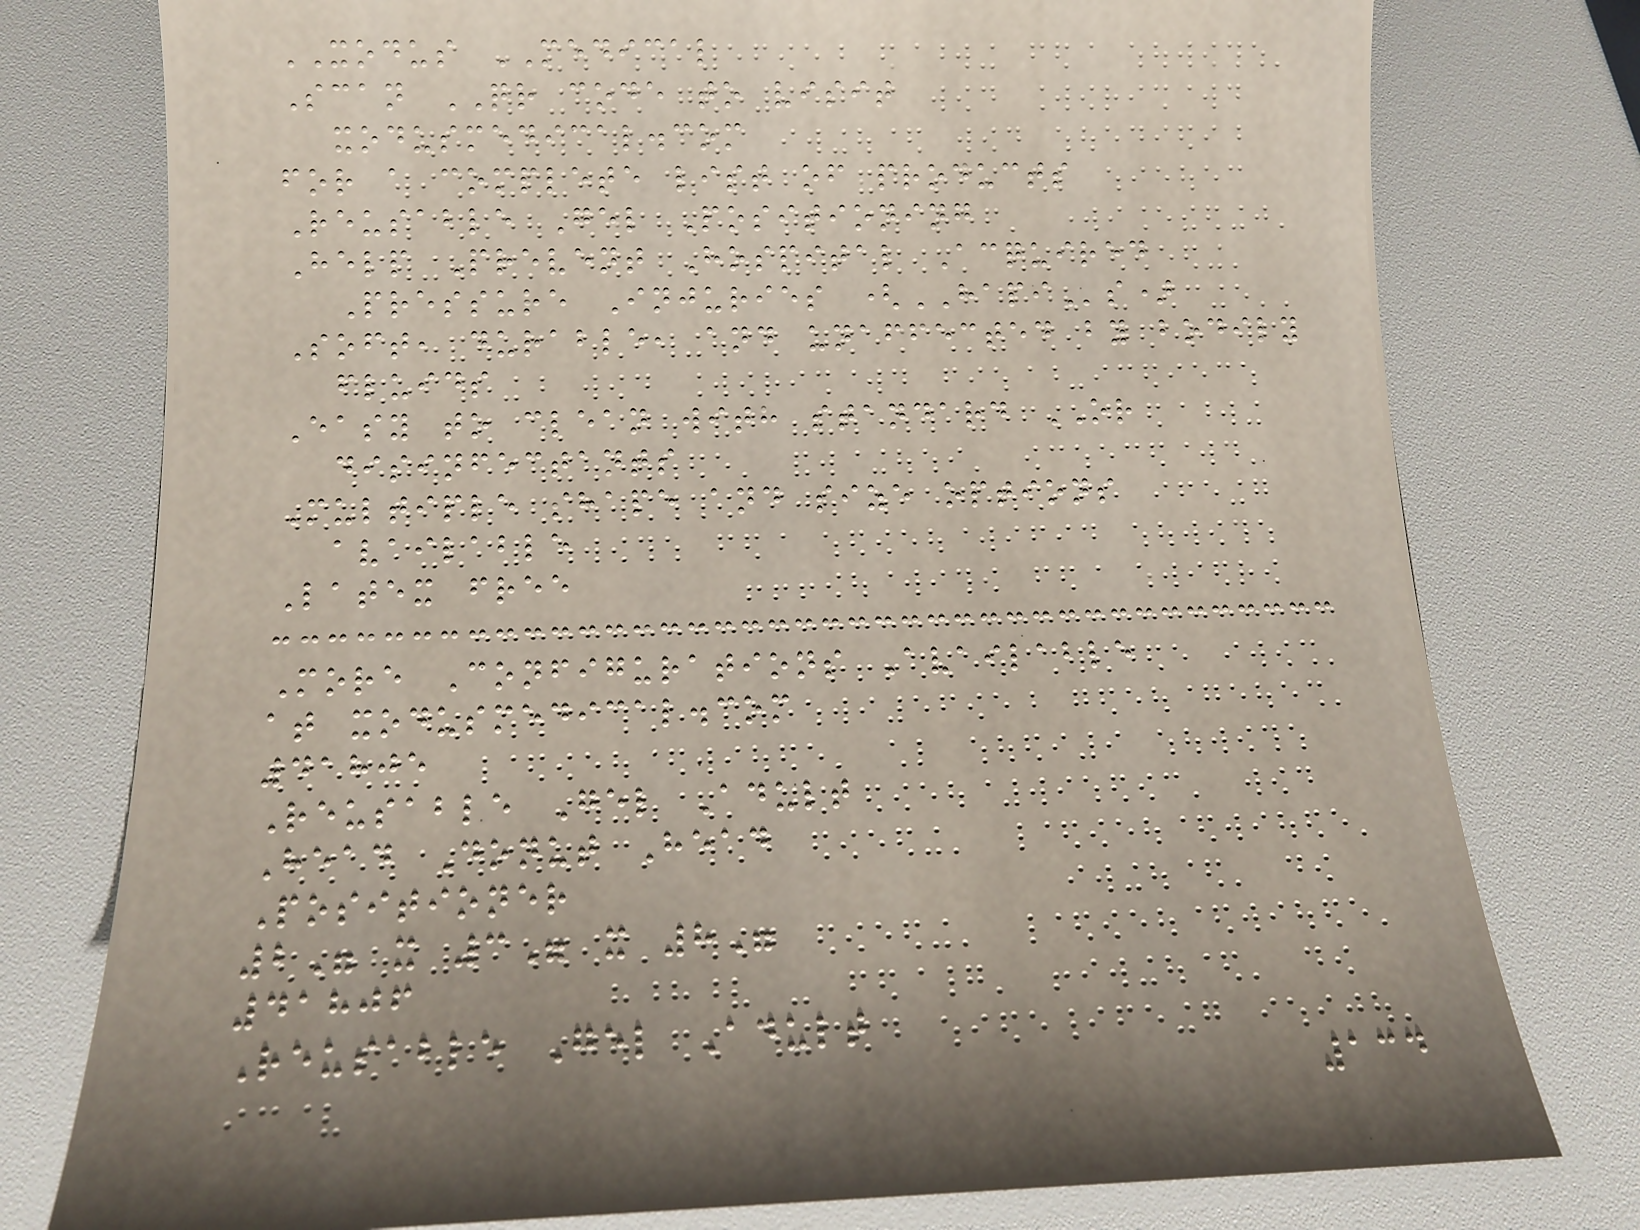XODUS MEDICAL
Scan QR code to visit
xodusmedical.com
for a complete list of products
Reusable Gel Positioning
Help Prevent Hospital Acquired
Pressure Injuries (HAPIs)
Soft, durable, and unaffected by bodily
fluids
Easy to clean with standard OR
disinfectants
Multiple shape and size options
available
Latex free
More Configurations Available
at xodusmedical.com
41805
Reusable Gel Adult
Head Donut Head
Positioner
2" x 3" x 8"
41806
Reusable Gel Adult
134
